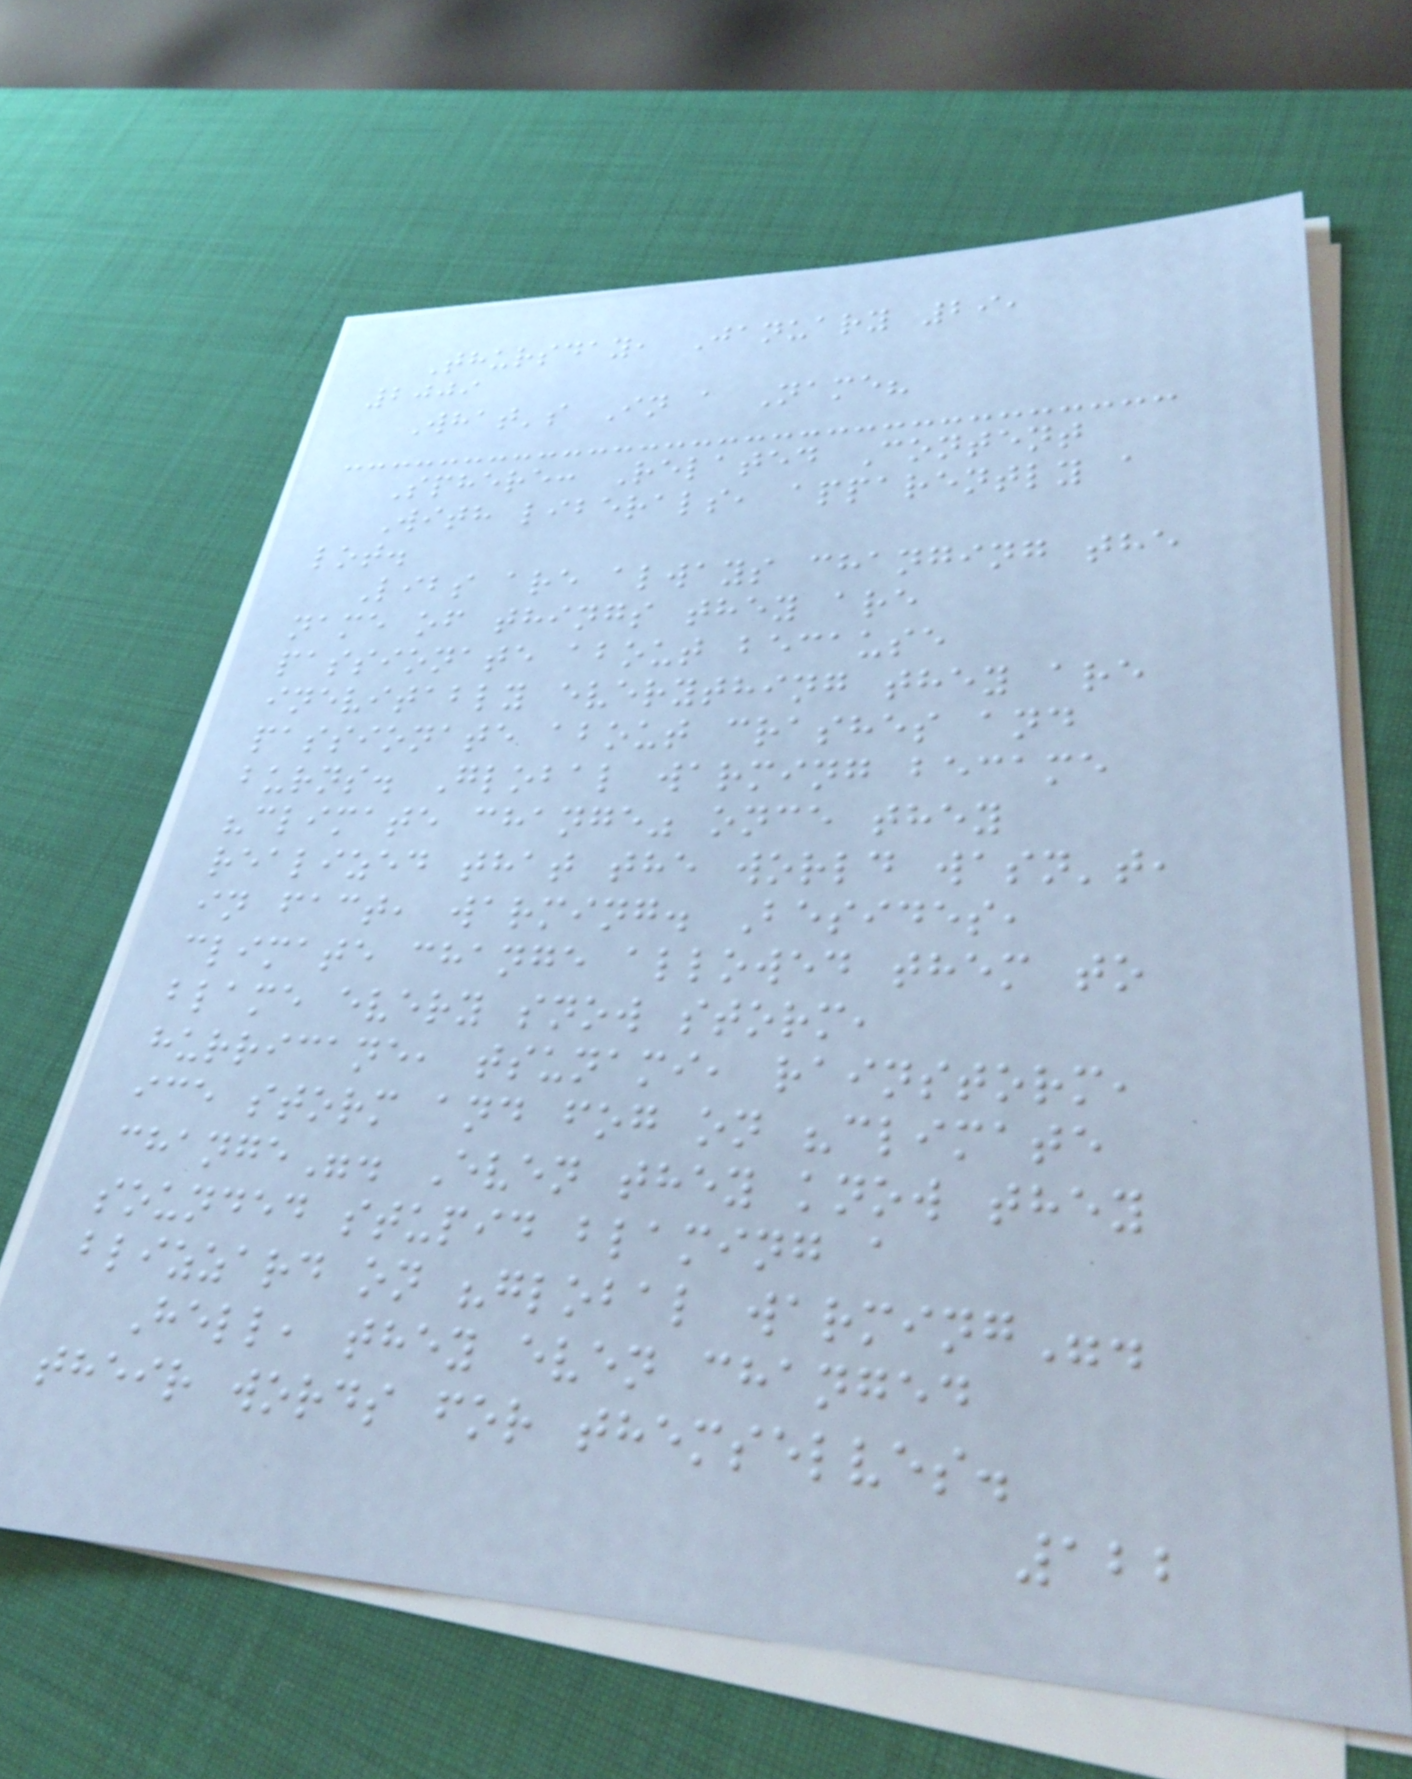Thursday, January 29,
2009
What's In a Name?
Sphere: Related Content
With liberals, apparently a
lot.
Libs are always changing the
name of things they are
passionate about because
inevitably everything they are
passionate about crashes and
burns. Global warming became
"climate change" once they
realized that the world wasn't,
in fact, warming. Besides,
climate change allowed them to
blame every snow storm,
hurricane, tsunami, rainstorm,
ice storm and fog on "climate
change". Even they know they
sounded stupid blaming a
blizzard on "global warming".
Hell, they even changed
their words for themselves.
122
